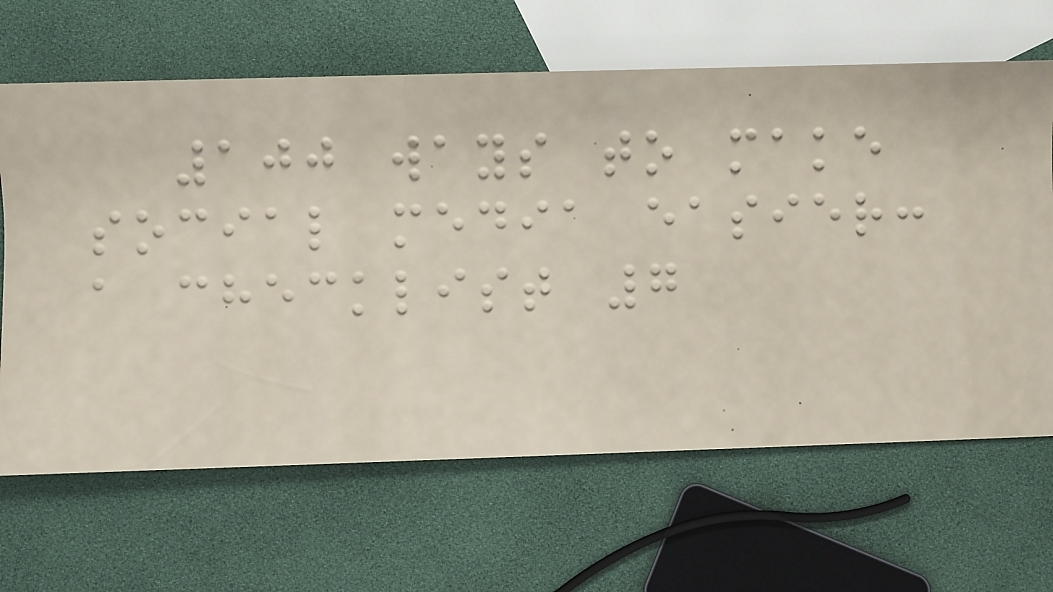100 ways to make
social media easier:
a checklist 7
